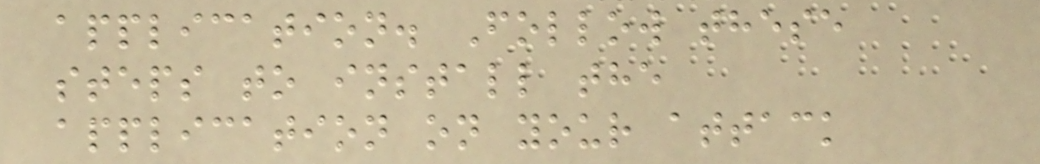application. Follow these
steps to install the
application on your attack
